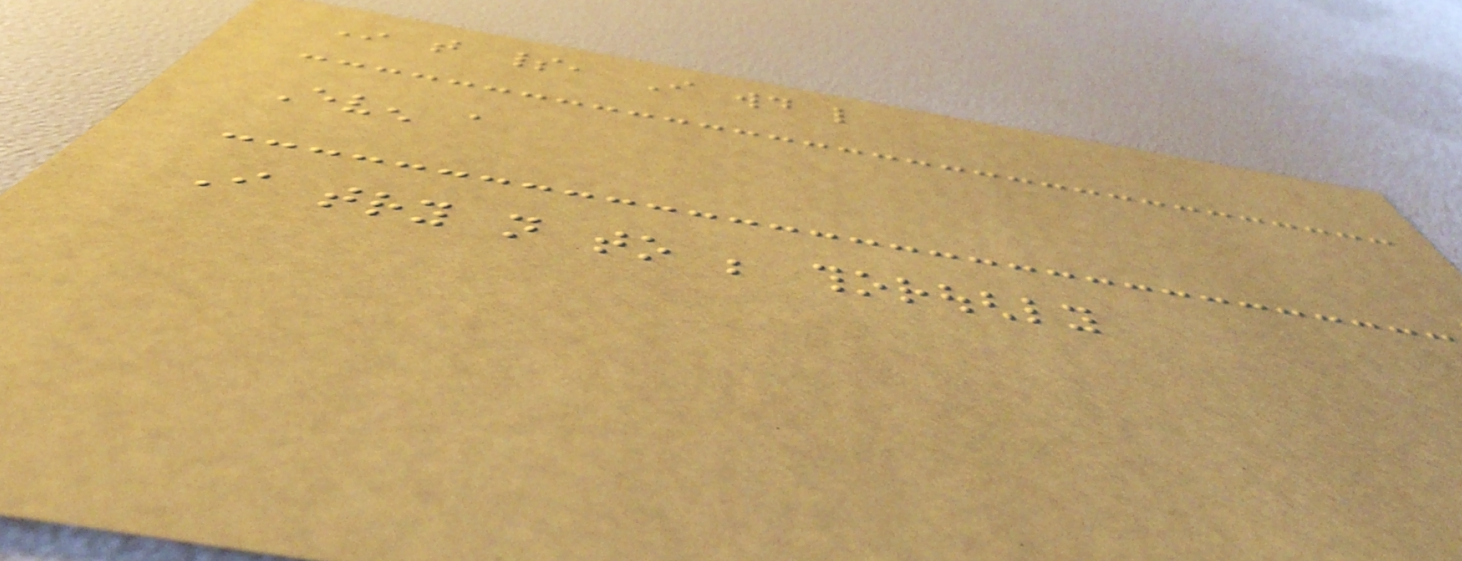In that spirit, I would like
Even a
I try not to be thoroughly
